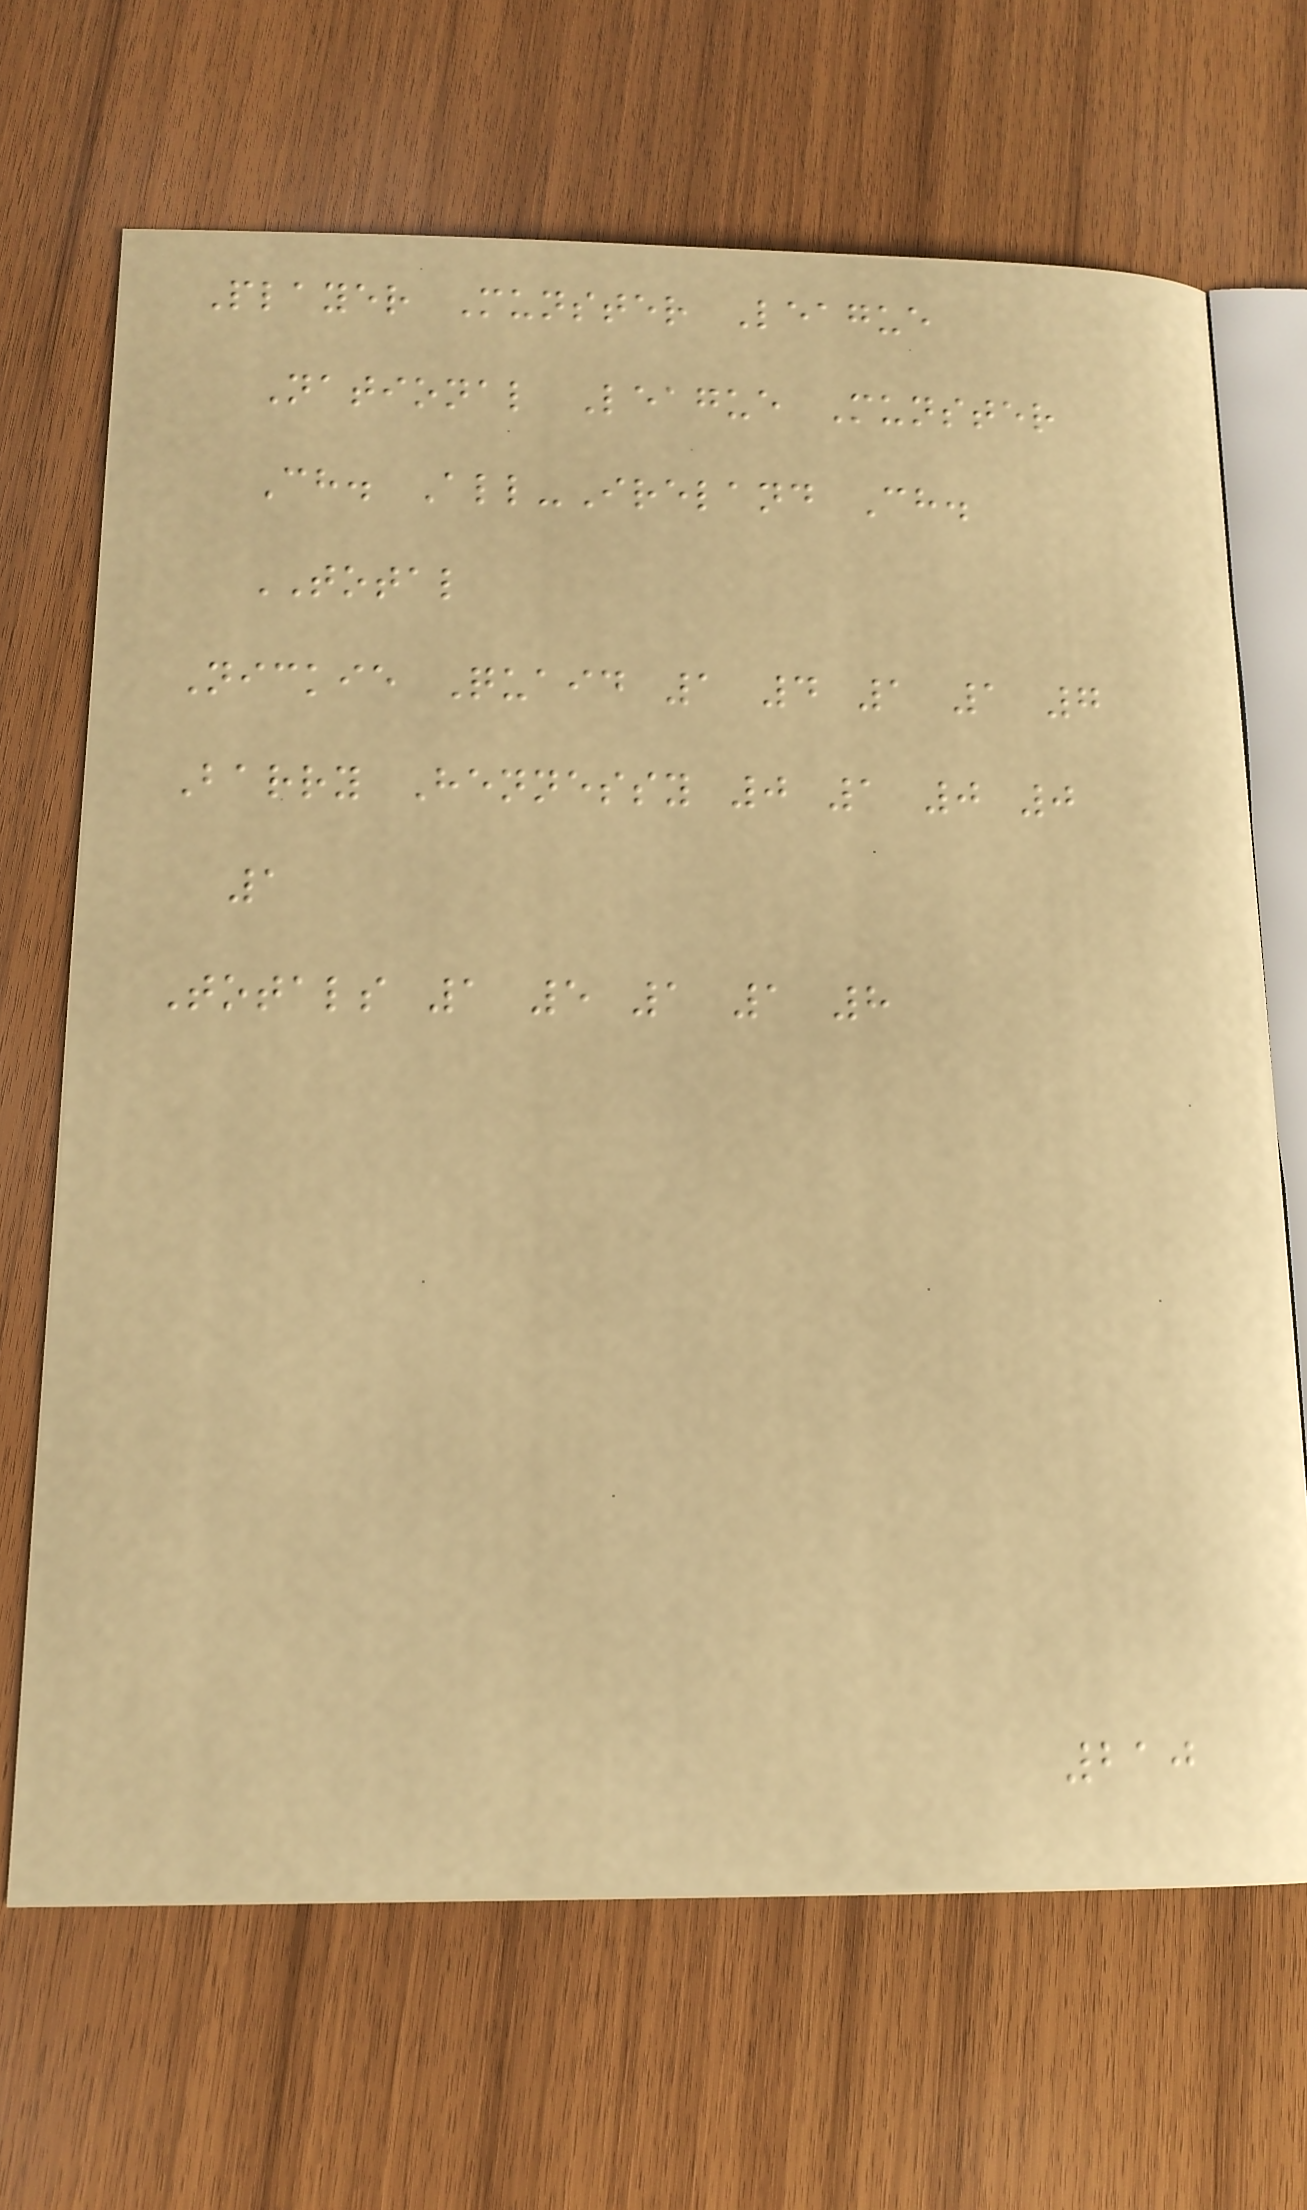Player Munster League
National League Munster
Ch. All-Ireland Ch.
TOTAL
Nickie Quaid 1 4 1 1 7
Barry Hennessy 0 1 0 0
1
Totals 1 5 1 1 8
210
